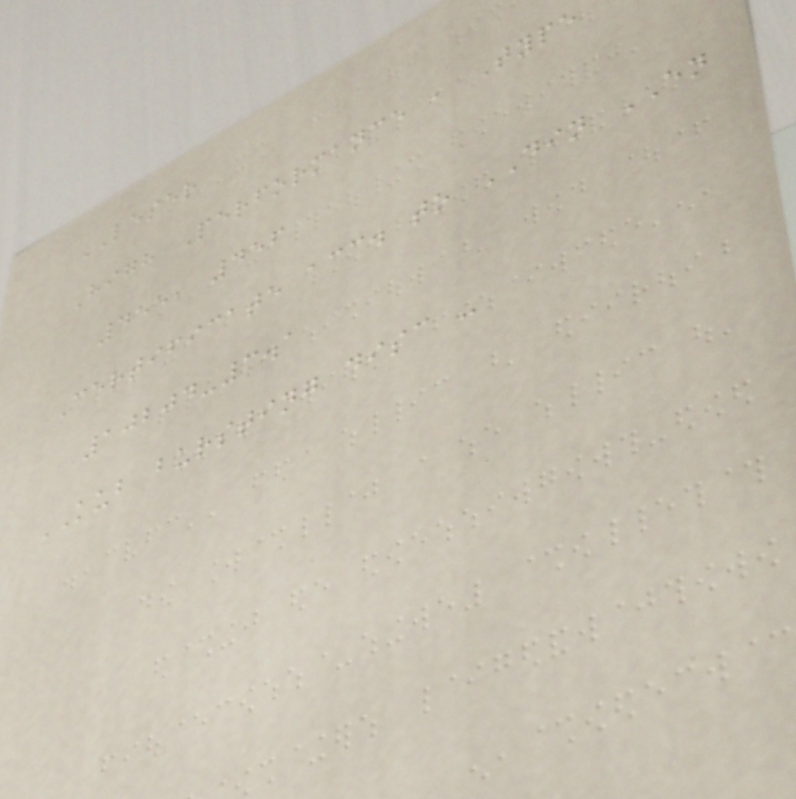LESER
High Performance , Type
455, 456
Certificate acc. to DIN EN
10204-3.1
KUB bursting disc -
